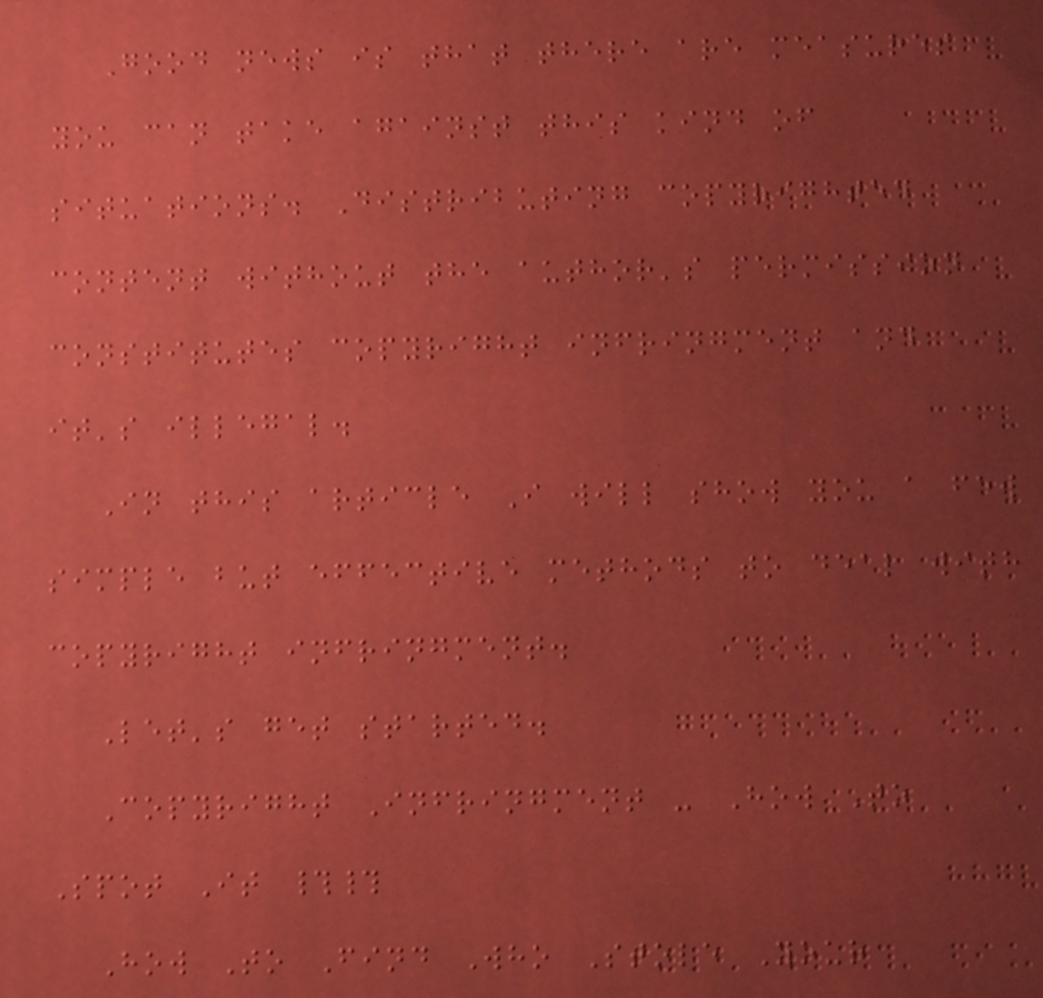Good news is that there are measures
you can take against this kind of
situations. Distributing copyrighted
content without the author's permission
constitutes copyright infringment and
it's illegal.
In this article I will show you a few
simple but effective methods to deal with
copyright infringment.
Let's get started.
Copyright Infringment - How To
Spot It ##
How To Find Who Stole Your
